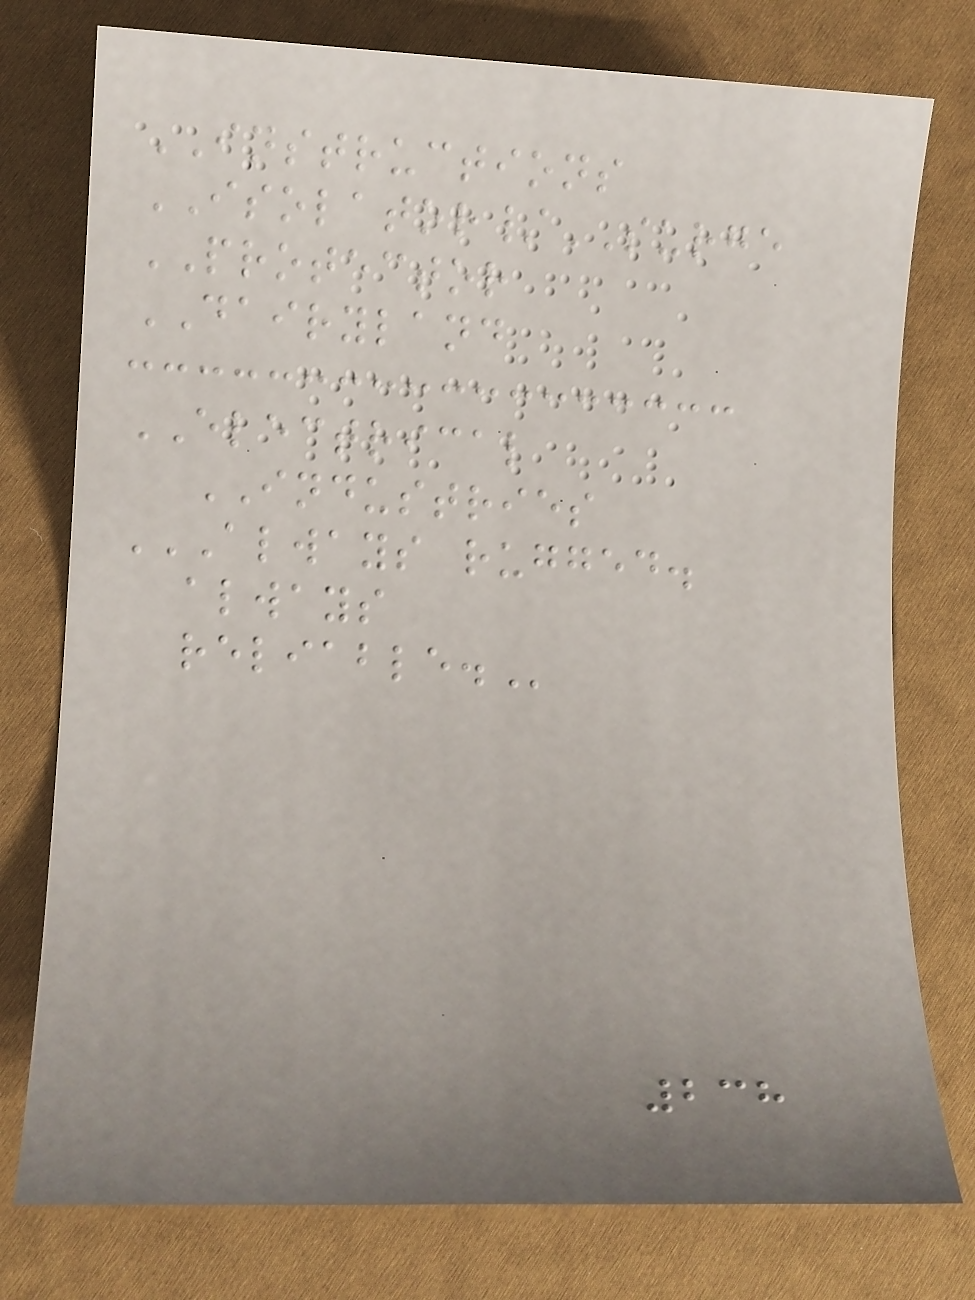INSTRUCTIONS
ISOLATOR/SURGE
PROTECTOR
DAIRYLAND
ELECTRICAL
INDUSTRIES
ALWAYS RUGGED.
ALWAYS
RELIABLE.
238
